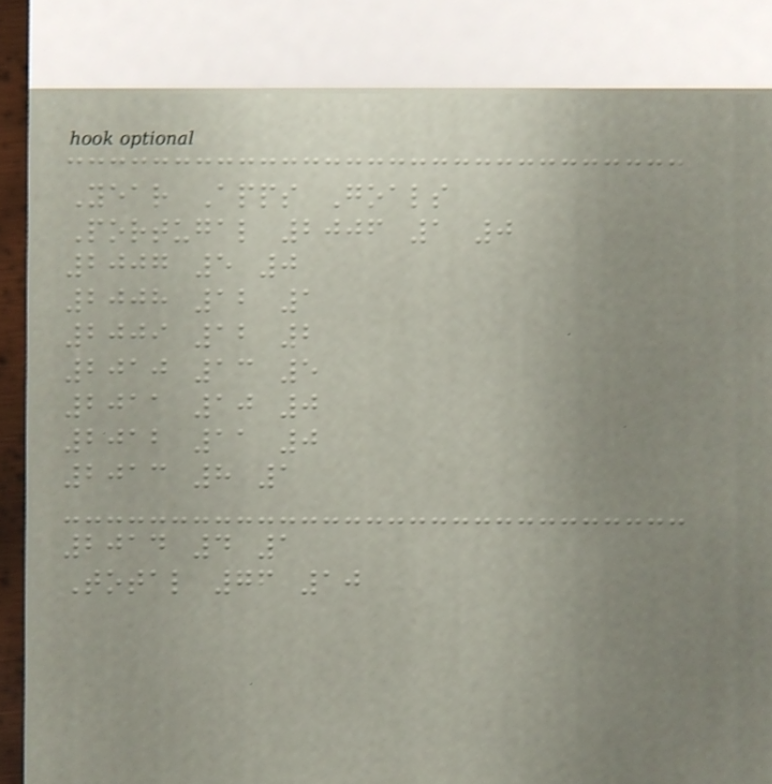Year Apps Goals
Portugal 2006 1 0
2007 5 0
2008 12 1
2009 12 2
2010 13 5
2011 10 0
2012 11 0
2013 8 1
2014 4 1
Total 76 10
